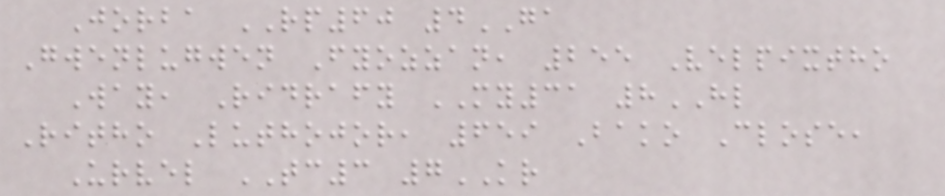Jorba RP60 4GA
Gwenlugwen Fyozzan, 255 Velpixtho
Way, Ridrafy MY31 8HL
Ritho Luthojor, 659 Bako Close,
Urvel TC3 7KR
